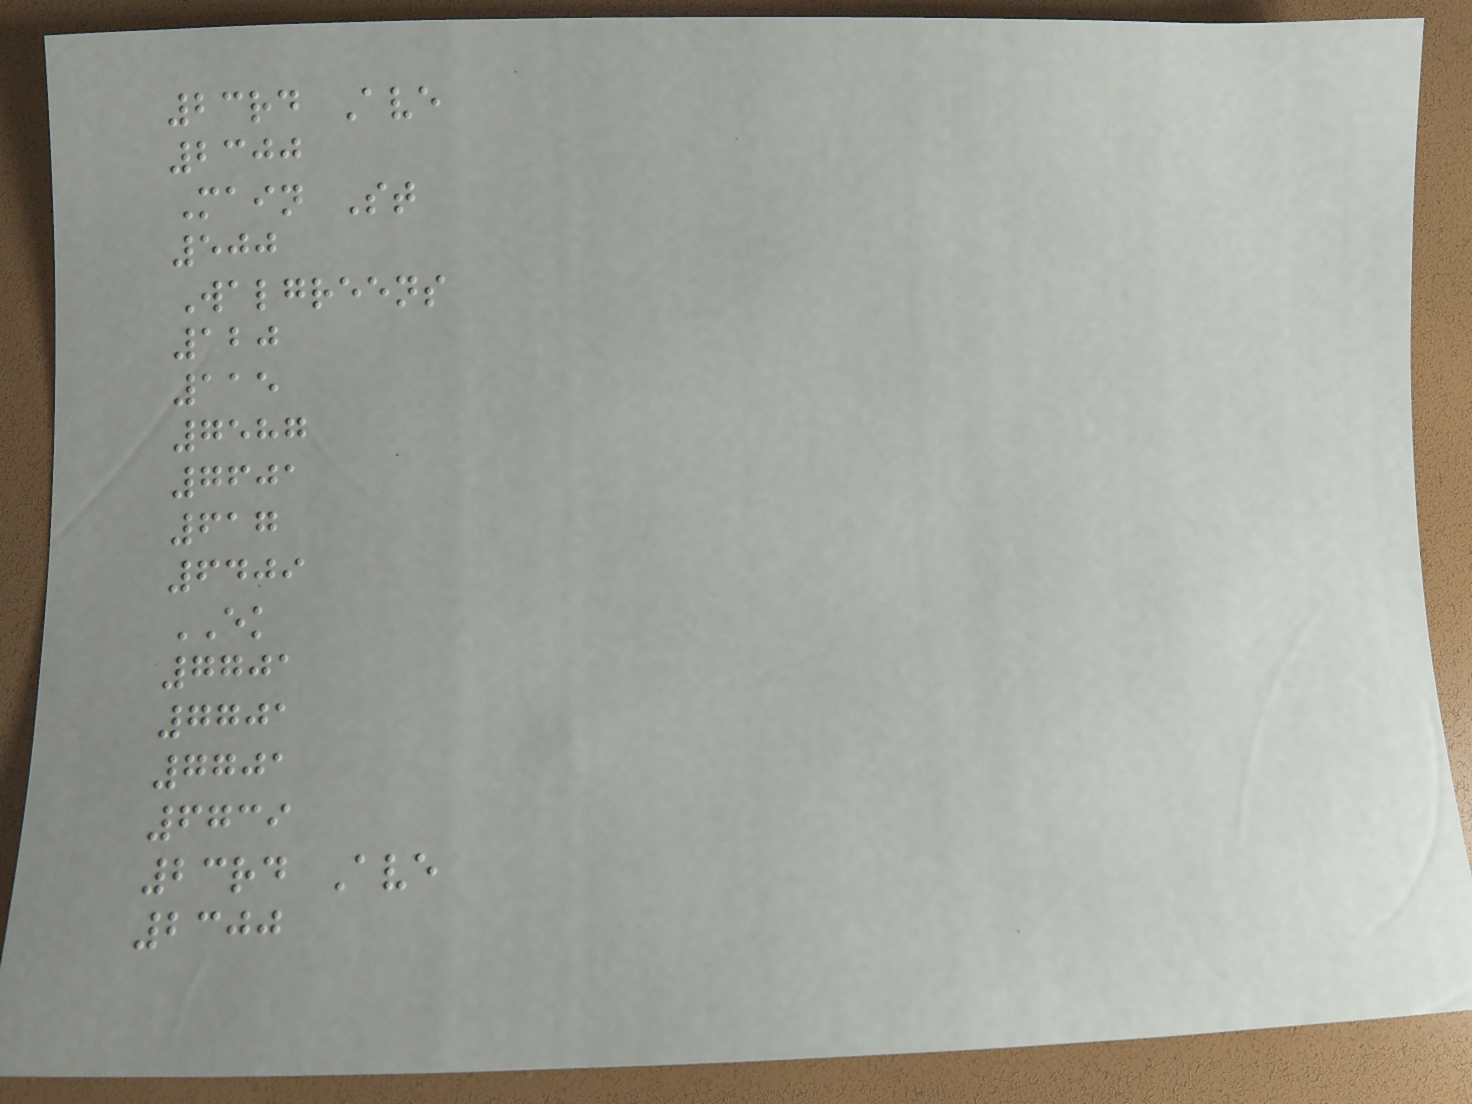23rd Ave
2300
Main St
500
Walgreens
120
115
7587
7601
617
6409
EK
7701
7701
7701
6739
23rd Ave
2300
